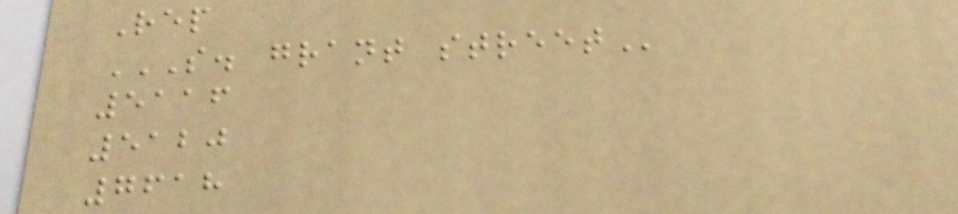Rep
S. GRANT STREET
5116
5120
7618
